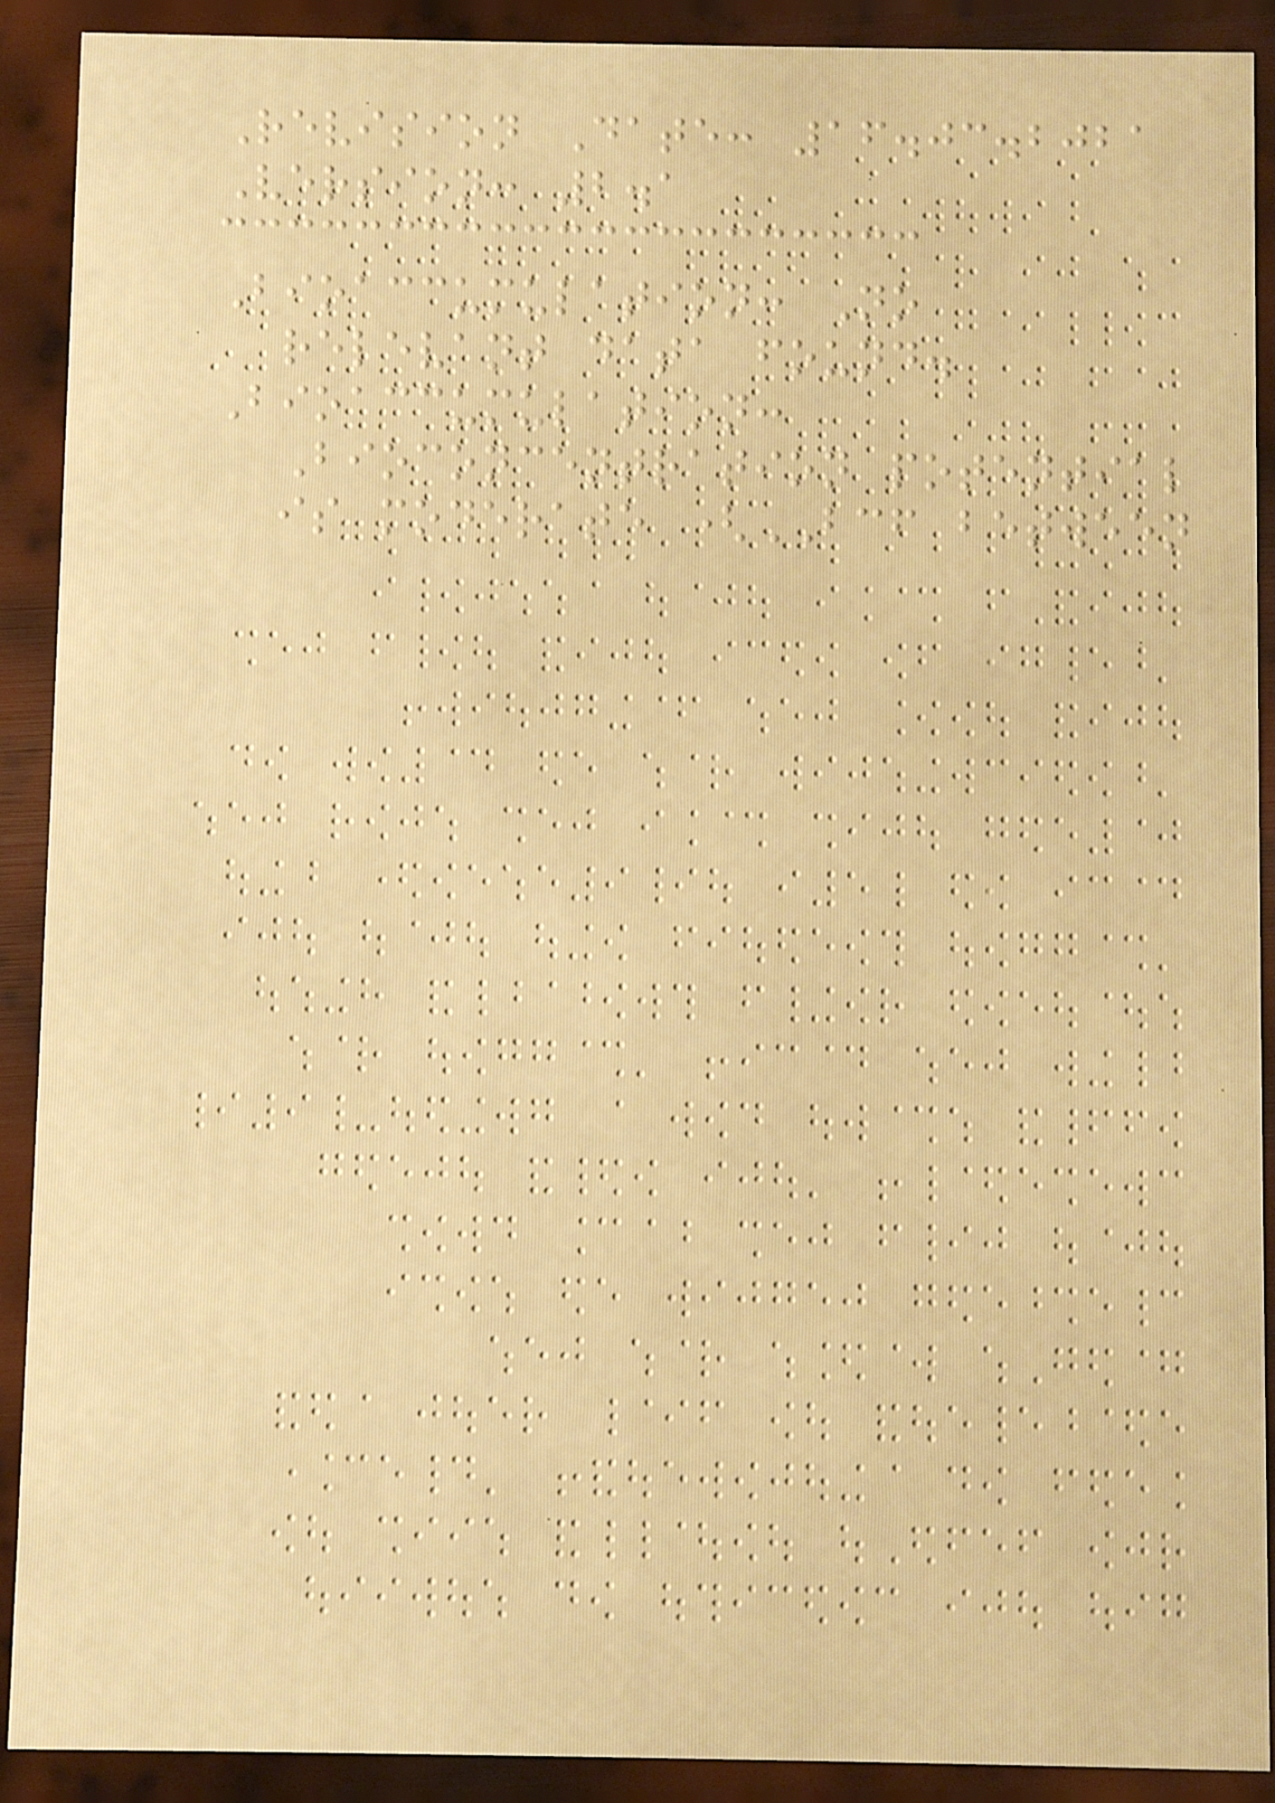Revision Date: 16.03.2021
Version: 2.1
Bioaccumulation: No
relevant data found.
Bioaccumulation:
Bioconcentration potential
is moderate (BCF between
